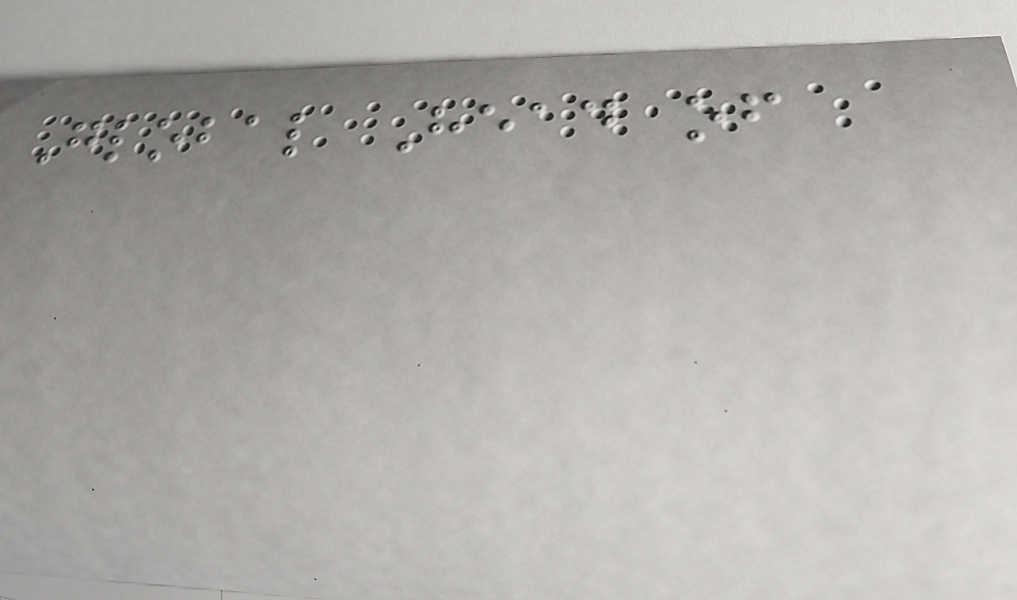Global Head of
